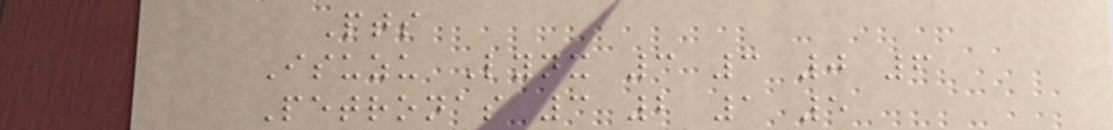Pts
Isuzu Lynx 3 3 0 6
Petronas 3 2 1 5
